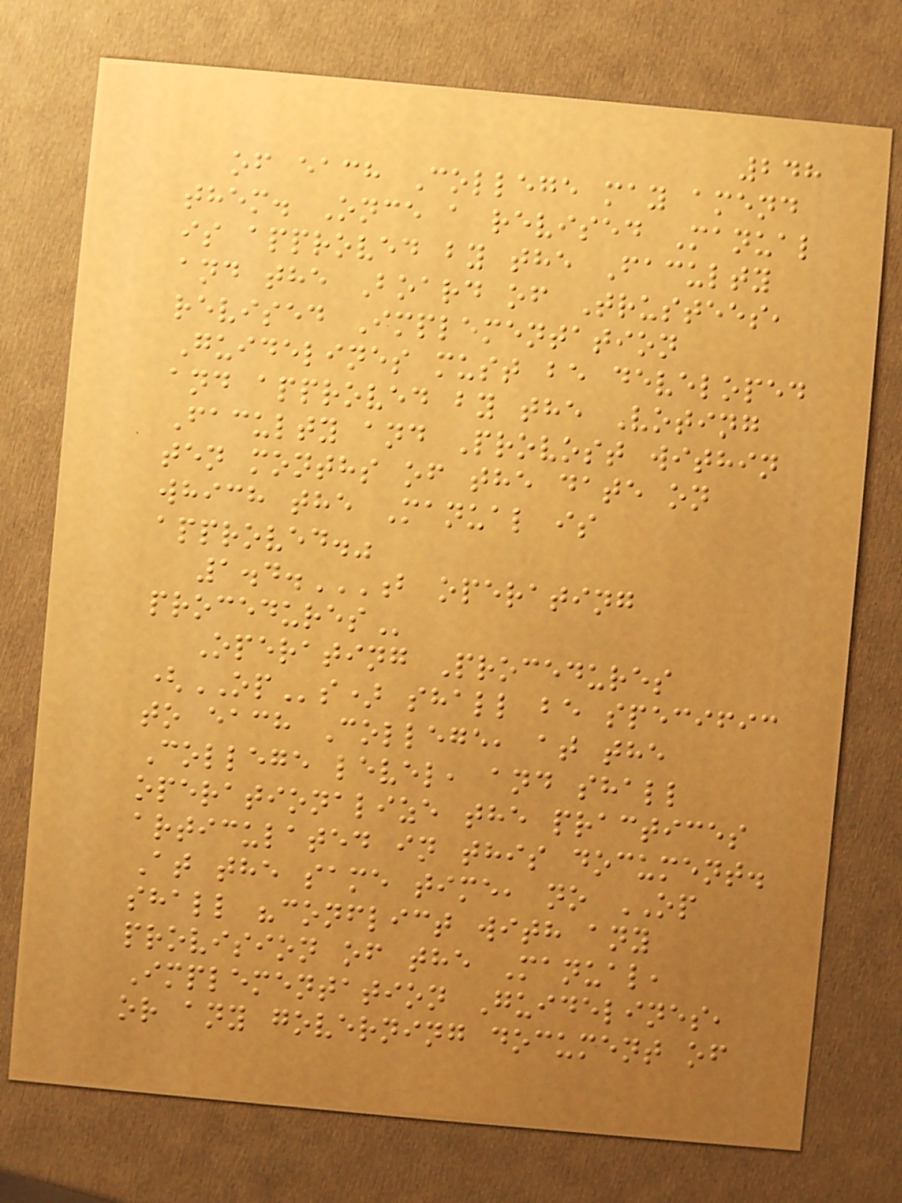248
of each College may amend
them. Once a revised Manual
is approved by the Faculty
and the Board of Trustees,
revised Implementation
Guidelines must be developed
and approved by the Voting
Faculty and Provost within
ten months of the date on
which the Manual is
approved."
1.4.B OPERATING
PROCEDURES
Operating Procedures
(OPs) shall be specific
to each College, at the
College level, and shall
operationalize the practices
articulated in this document.
At the same time, no OP
shall "conflict with any
provision of the Manual,
Implementation Guidelines,
or any governing document of
